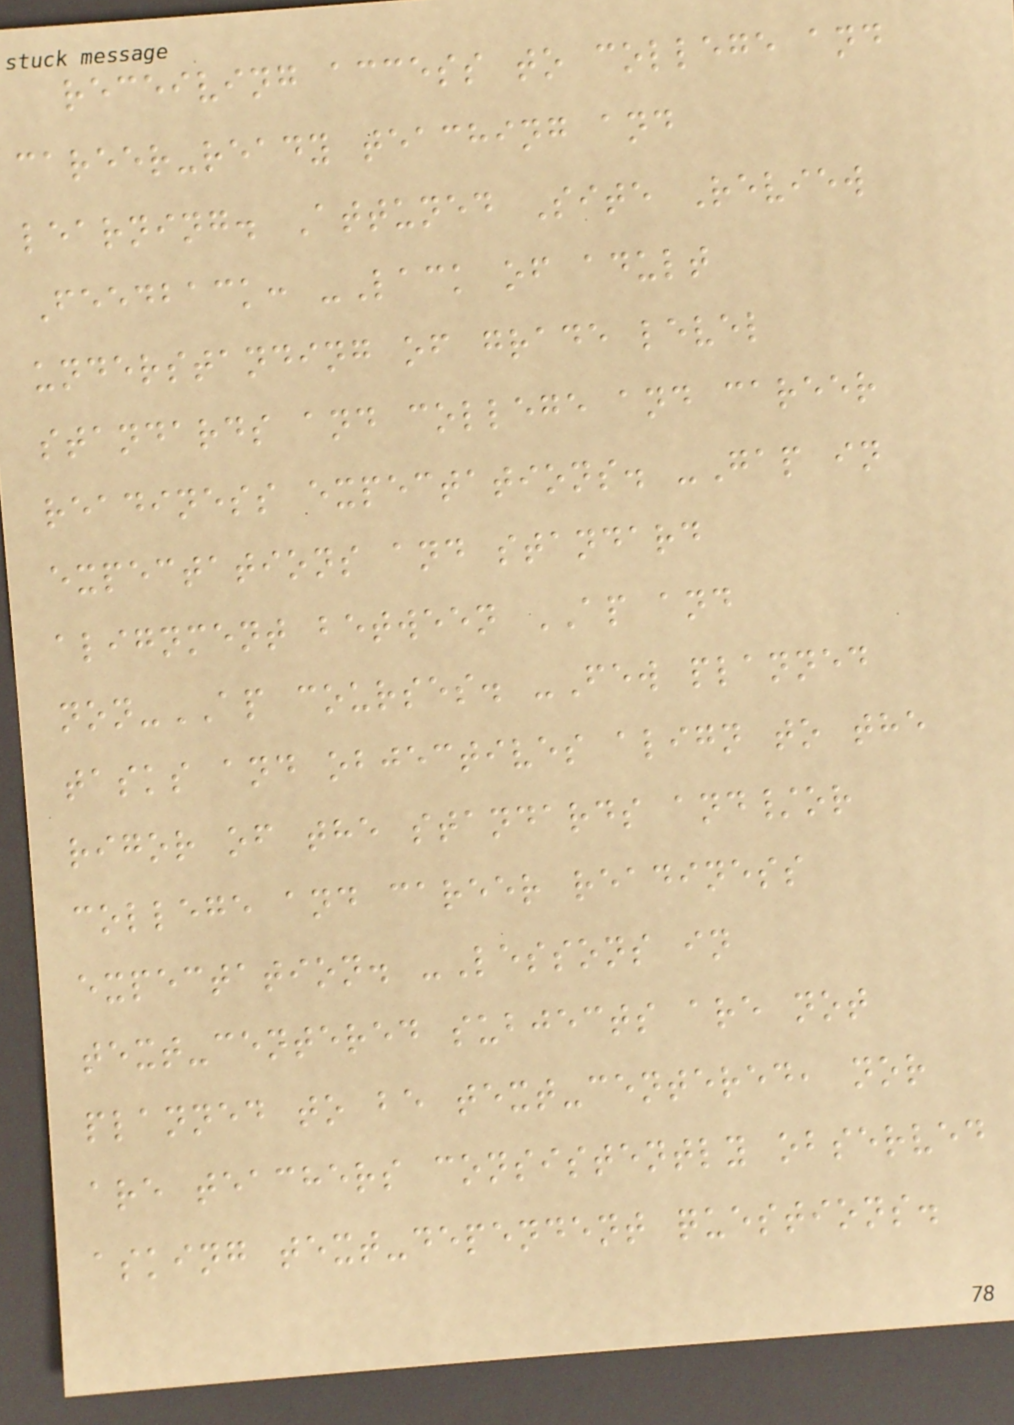receiving access to college and
career-ready teaching and
learning. Attuned Site Review
Feedback: -Lack of adult
understanding of grade level
standards and college and career
readiness expectations. -Gap in
expectations and standard
alignment between AP and
non-AP courses. -Few planned
tasks and objectives align to the
rigor of the standards and/or
college and career readiness
expectation. -Lessons in
text-centered subjects are not
planned to be text-centered, nor
are teachers consistently observed
asking text-dependent questions.
